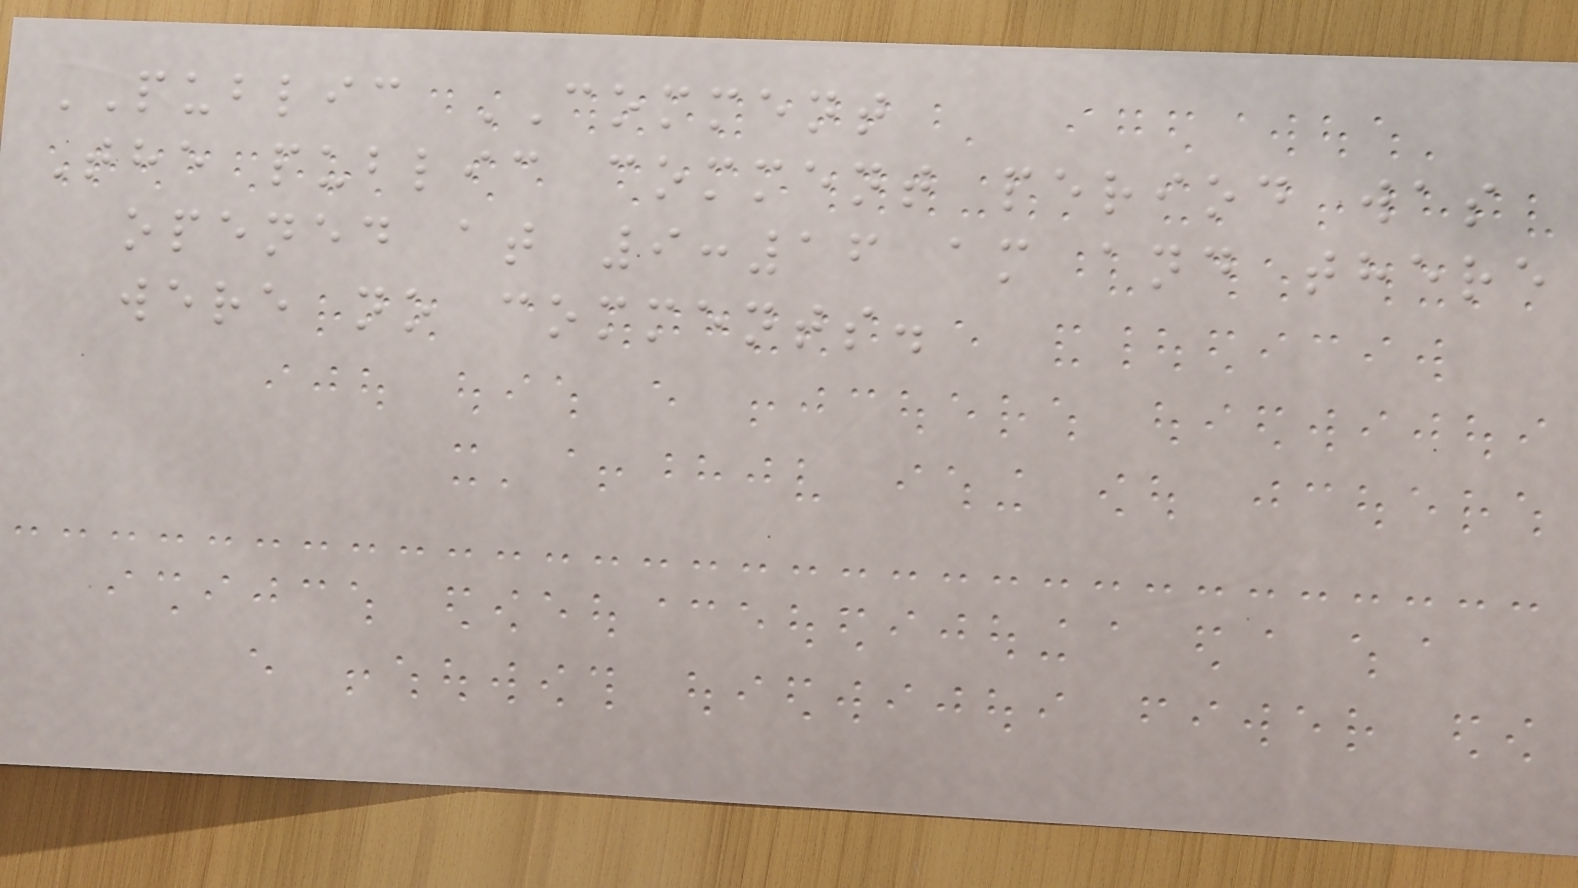PUBLIC COMMENT
The public comment period was
opened at 9:16 am and there
were no comments.
